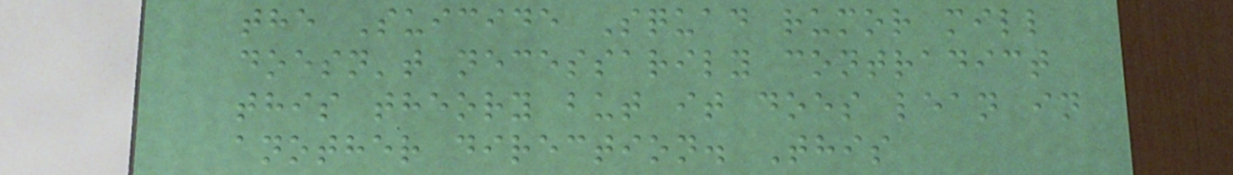the Suicide Squad rumor mill
doesn't necessarily contradict
this theory but it does lean in
another direction. This
